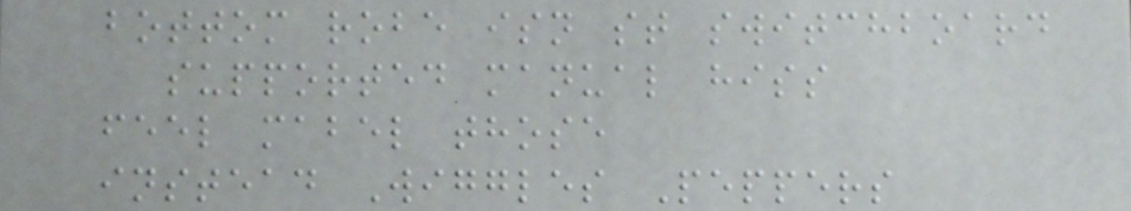bottom robe isn st switchboard
supported manual hiss
feel mabel those
instead Wiggles Peppers
